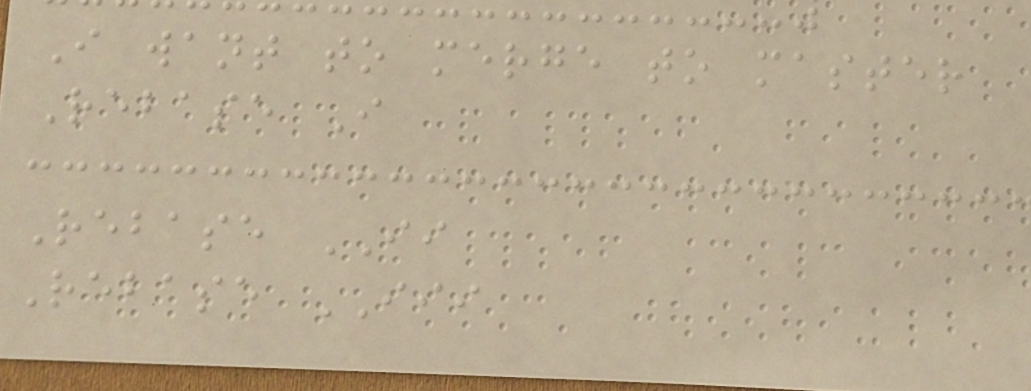I want to merge to master
Rebase I
Rebase II
Rebase III
